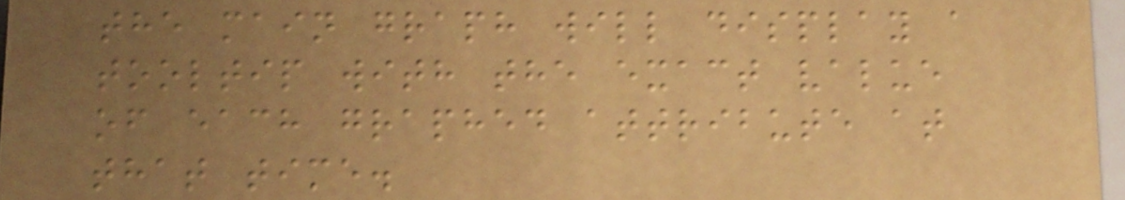the main graph will display a
tooltip with the exact value
of each graphed attribute at
that time.
